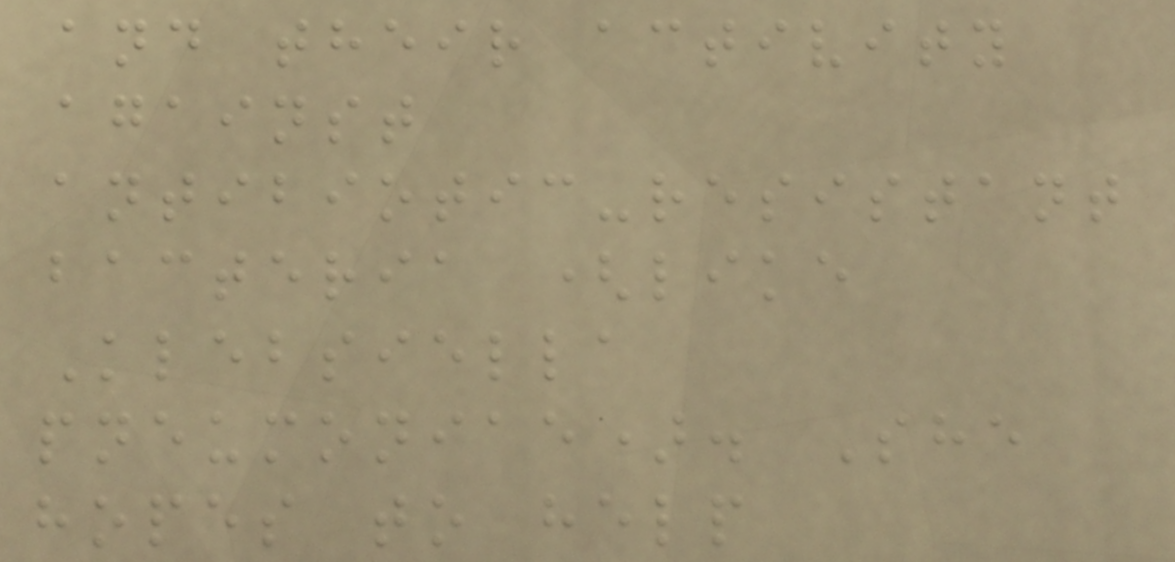and their activity
against
antibiotic-resistant
bacteria (like
Klebsiella
pneumoniae). She
hopes to help
